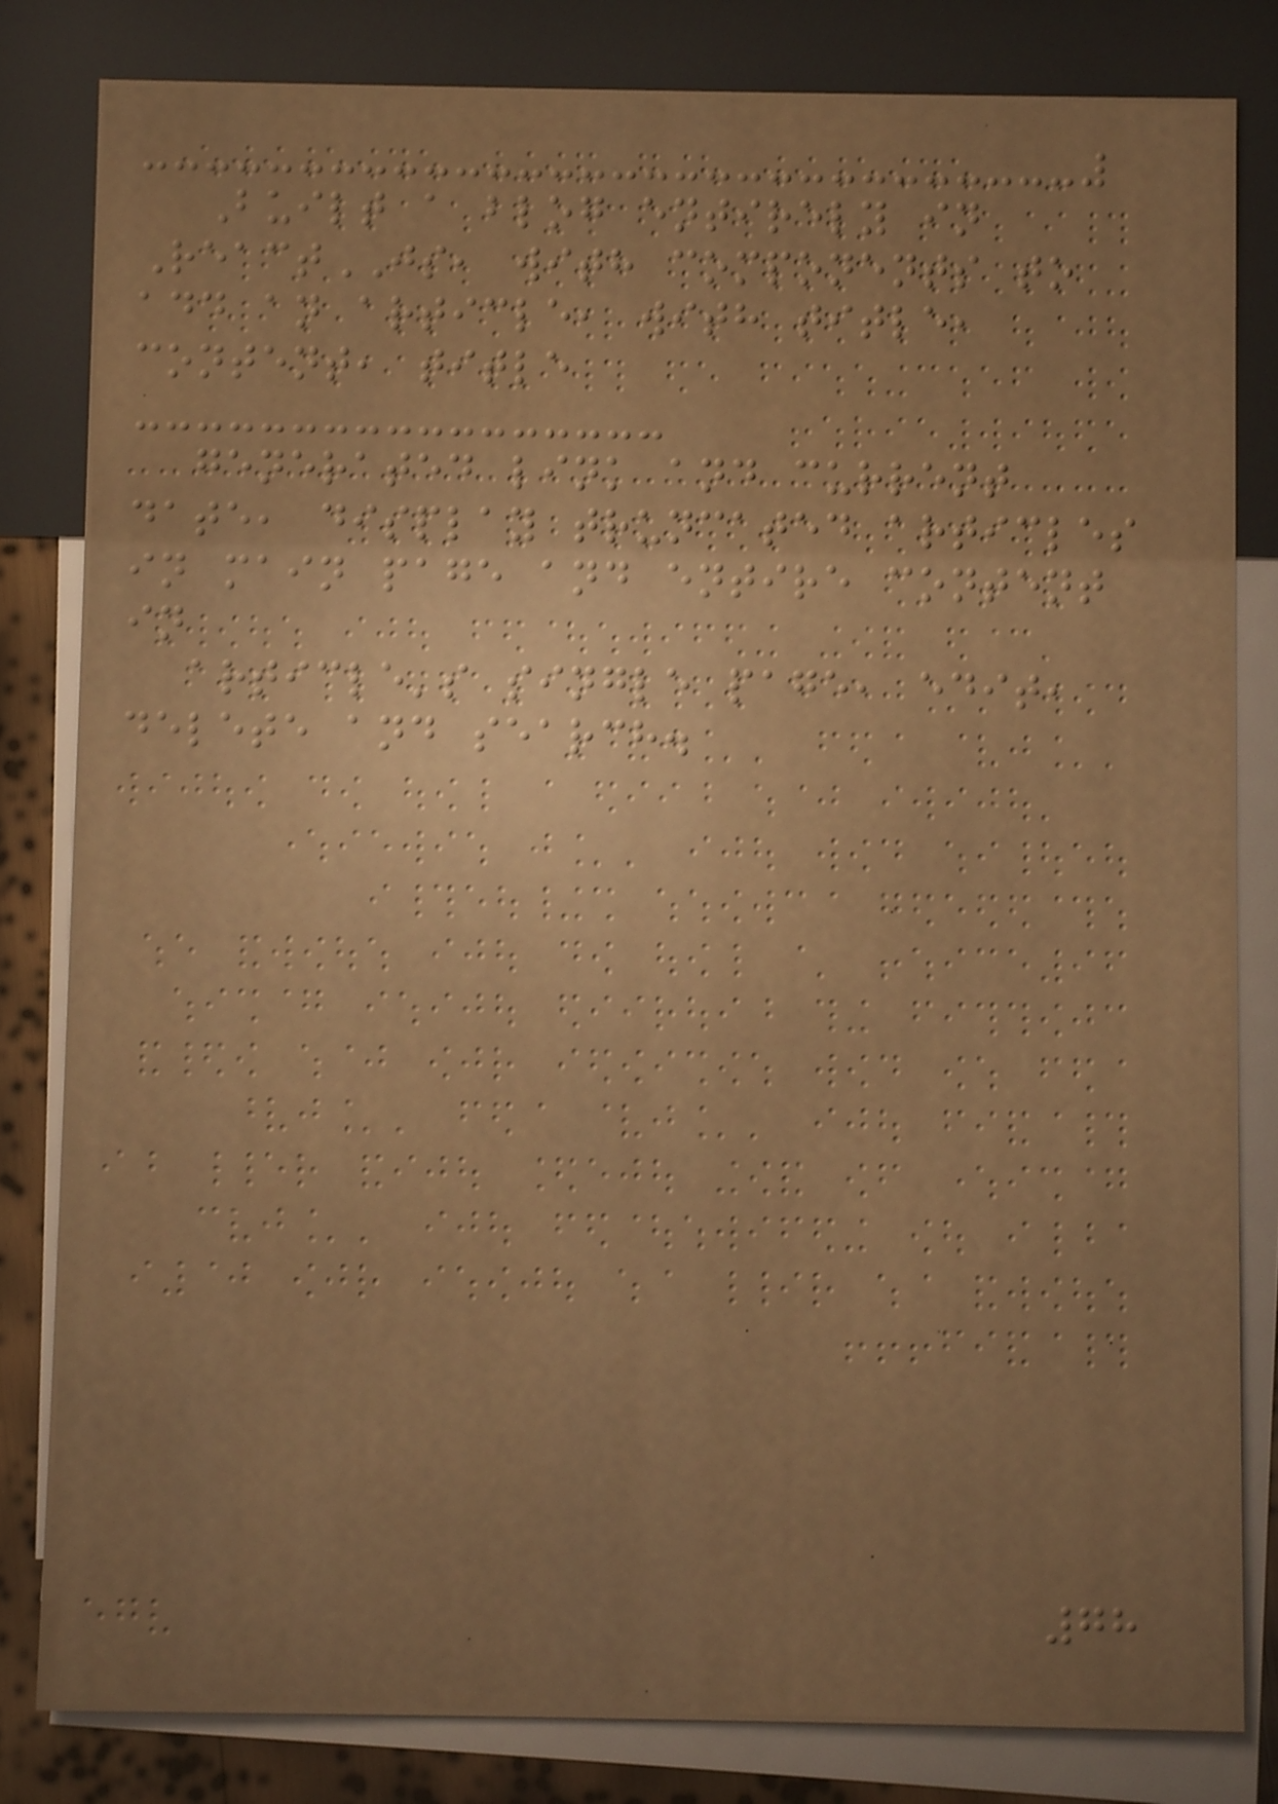Built a blog entirely in
ReactJS, with components to
add an article, with title,
content, title
generated link and current
date, display truncated articles
in main page and entire content
in
article's single page, edit,
delete and search.
78
